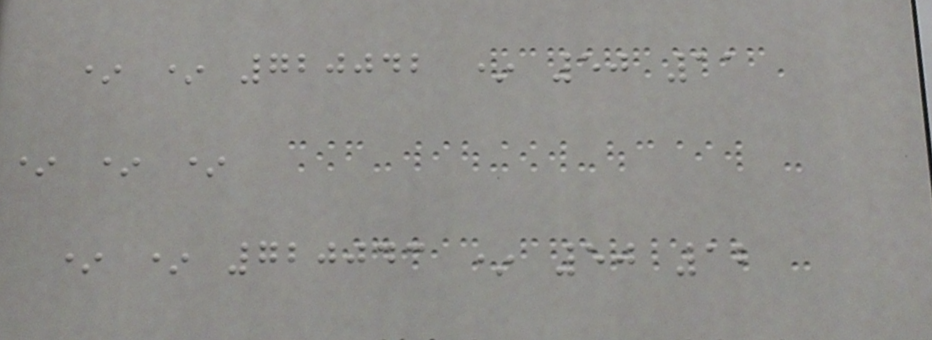* * 720042 * 50 11
* * *
* * 720043 * 50 12
